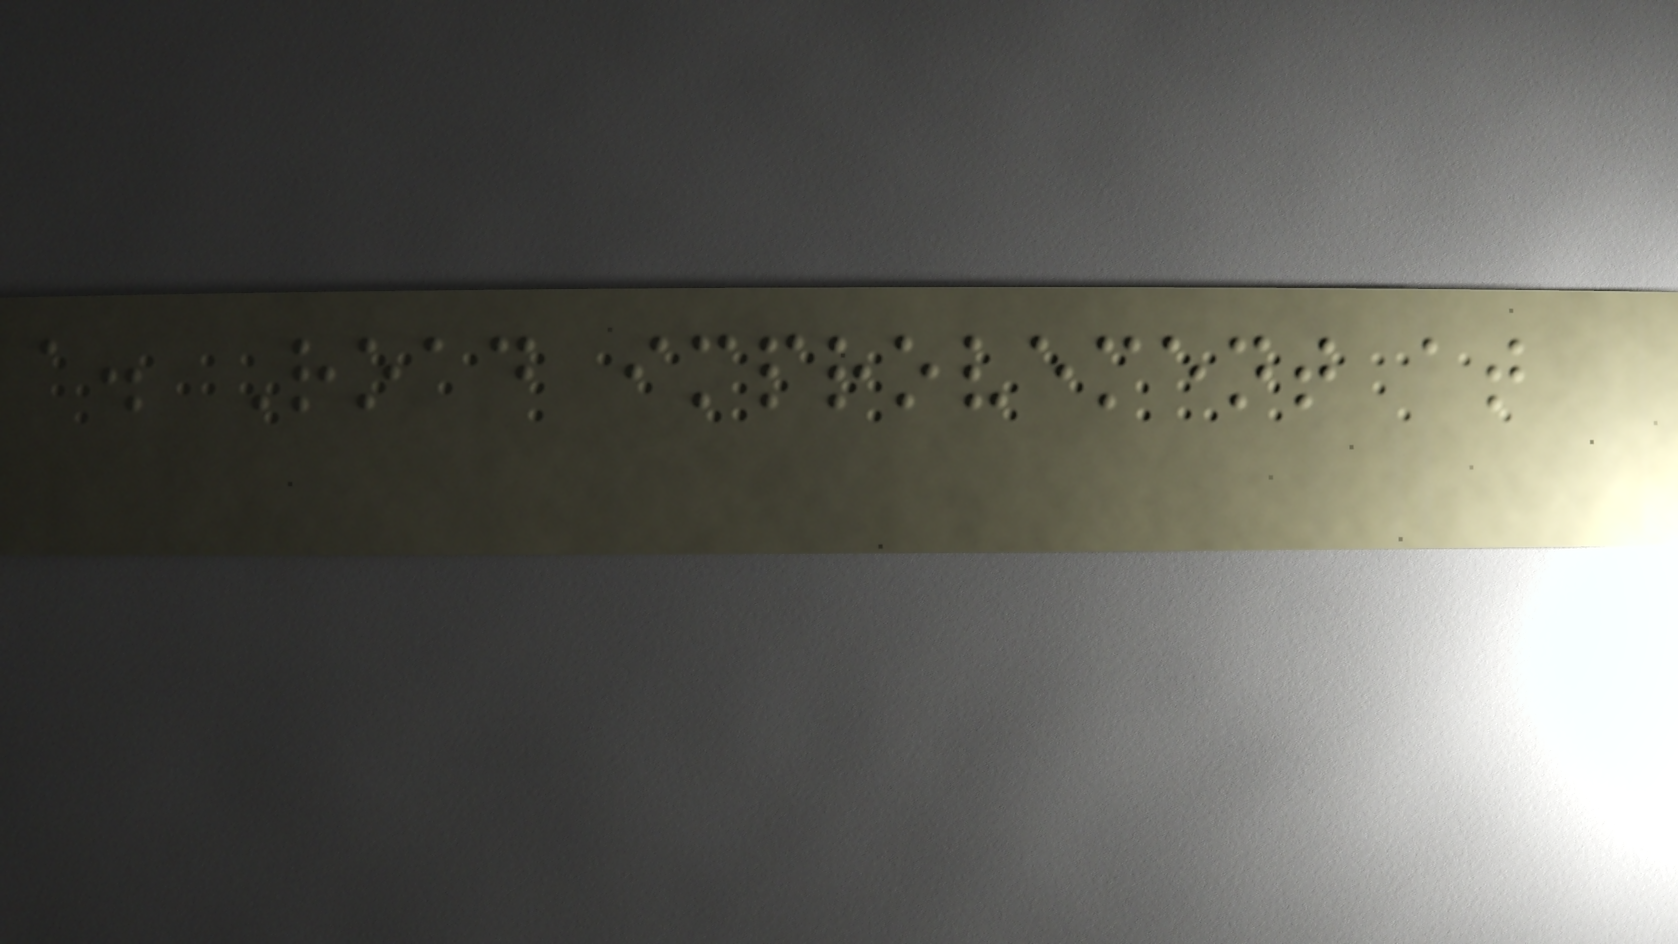a. Road improvement at
